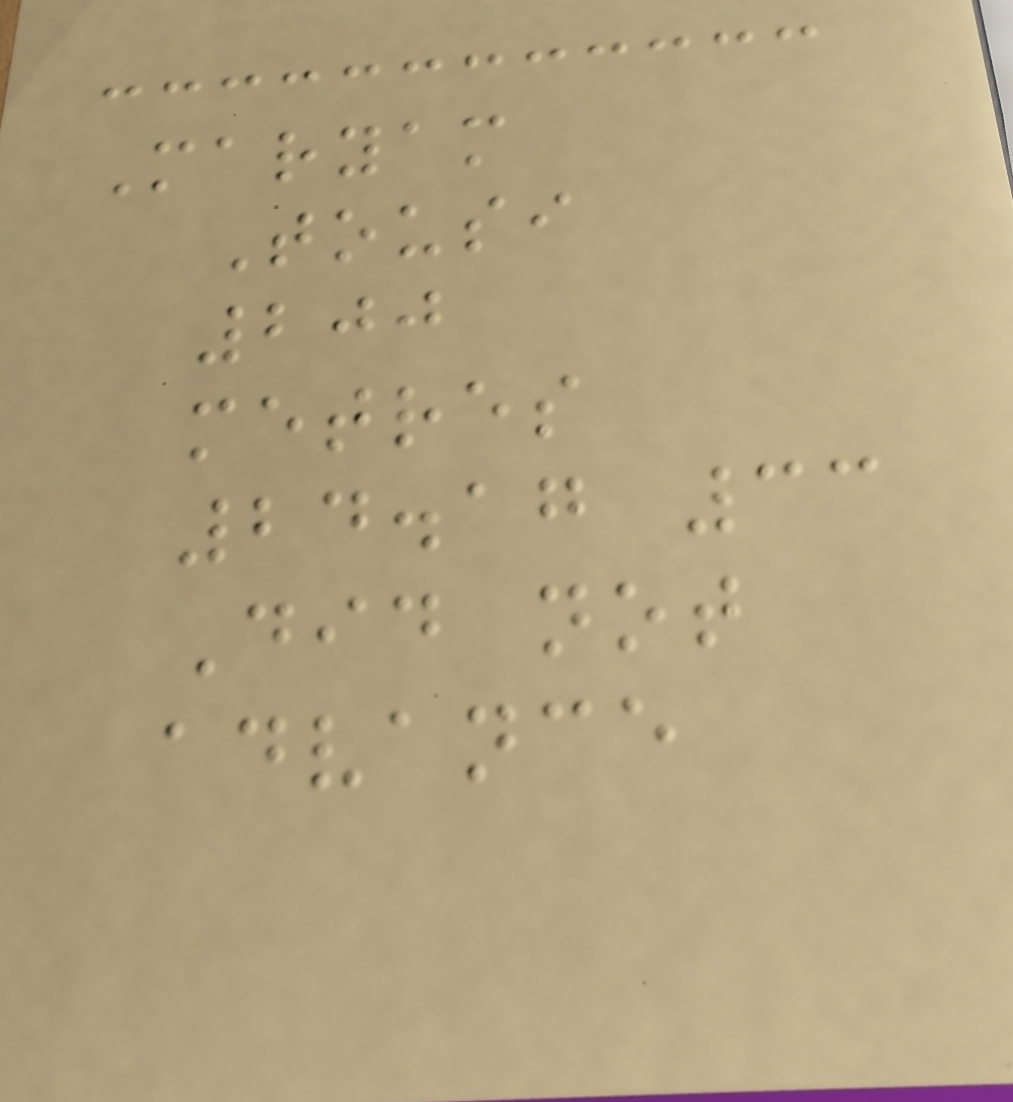Maryam
Tousi
200
metres
24.17 33
Did not
advance
